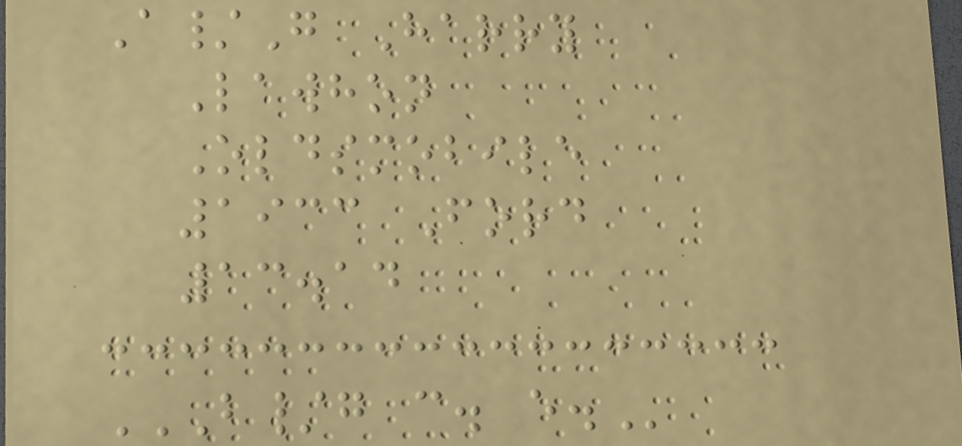A/G Harry
Lawhon
Oldsmobile
1933 Ford
13.14
B/G C. E.
